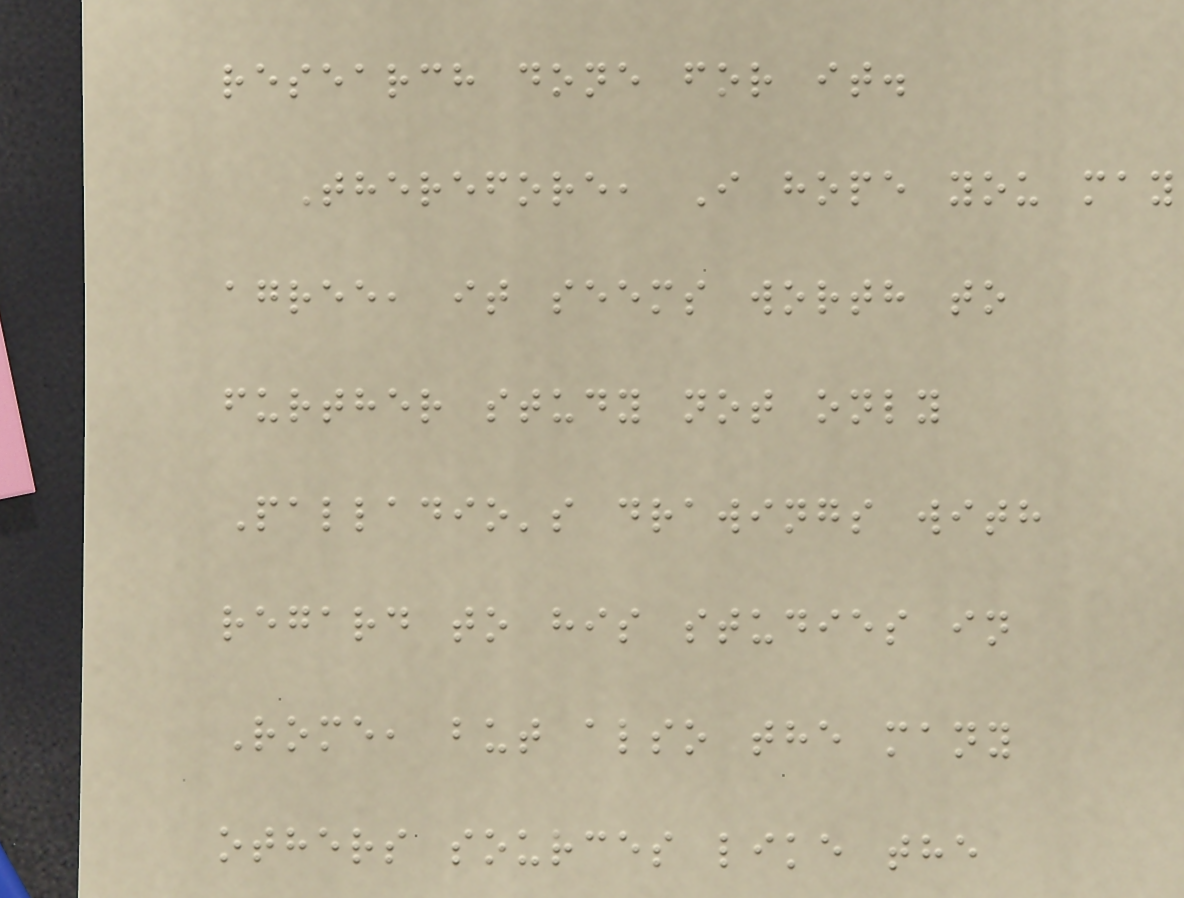research done for it.
Therefore, I hope you may
agree, it seems worth to
further study not only
Palladio's drawings with
regard to his studies in
Rome, but also the many
others sources like the
